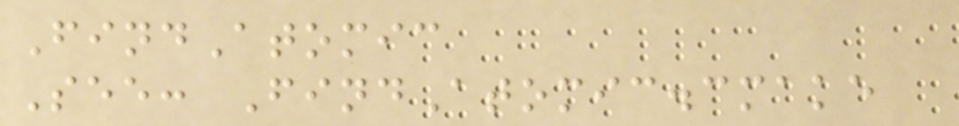FindAtomic
See: FindAtomic.cmake
